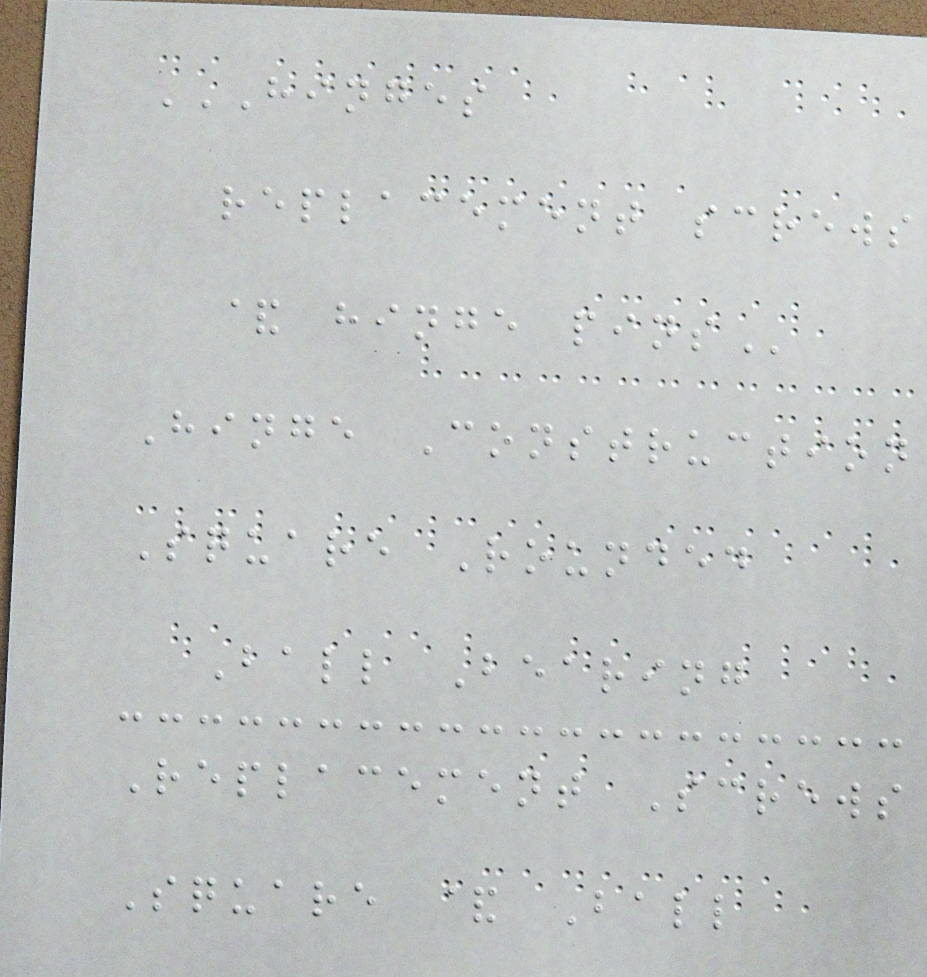HINGES
REPLACEMENT SCREWS
& HINGE PINS
Hinge Construction
Square Rounded
Ball Bearing
Replacement Screws
Square & Ball
